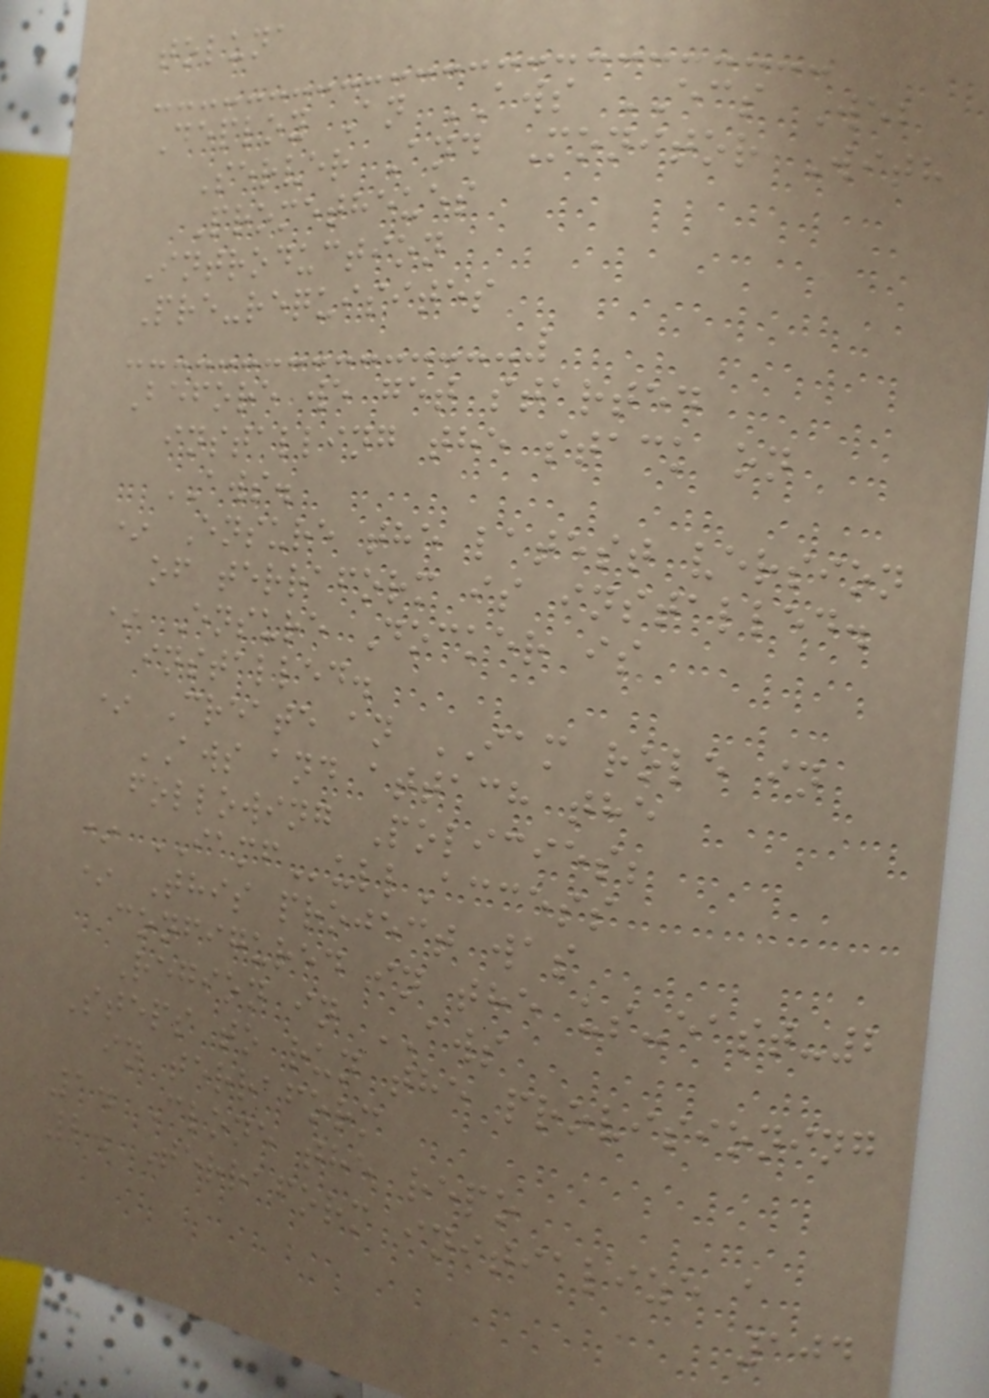toluna
Deploy An AWS ECS Web
Server And Monitor With
Prometheues
Introduction
Pre-requisites
Before we get started
installing the stack on
AWS.
* Ensure the latest version
of terraform is installed.
* Ensure Docker is
installed.
* Create an IAM role in
AWS and attach the
following Policies;
* IAMFullAccess
* This project was
configured in the us-east-2
Region in AWS
Steps to run the provisioning
in terraform
1. Clone the repo
2. Terraform initialize a
104
